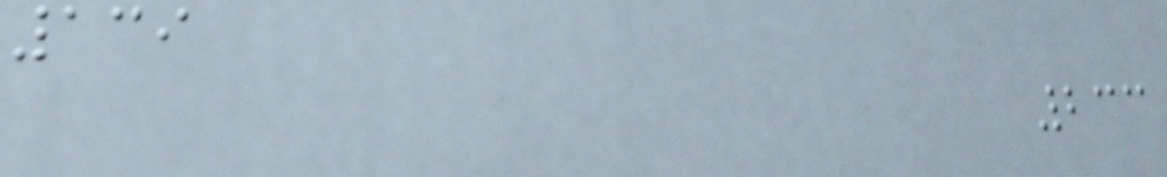139
233
